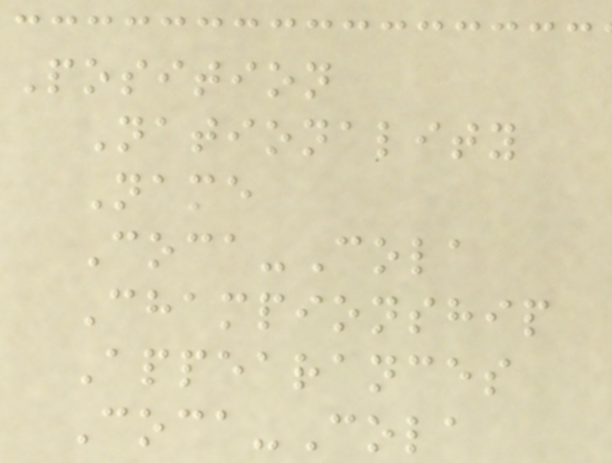Position
Nationality
Name
Coca-Cola
Championship
Appearances
Coca-Cola
